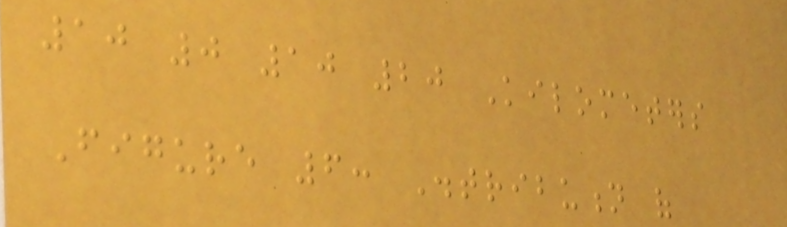10 0 10 20 Kilometers
Figure 6: Distribution of
